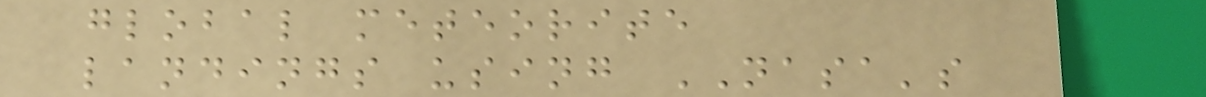global meteorite
landings using NASA's
